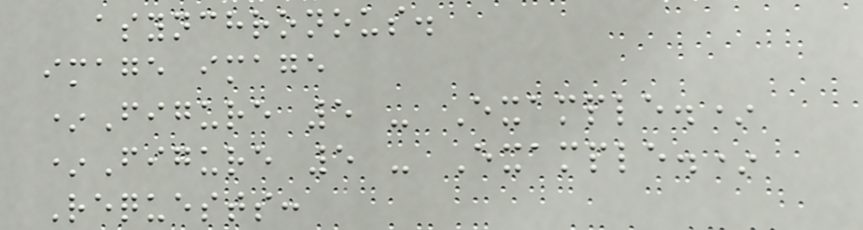asynchronous.
image image
*Figure 5 - Example.*
*Figure 5 - Example.*
Requests:
